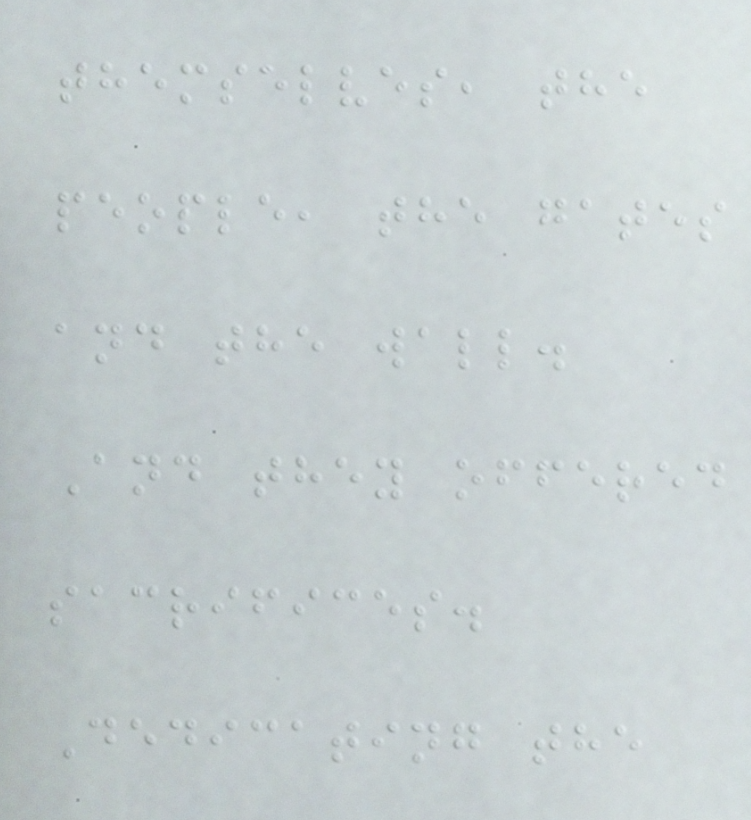themselves, the
people, the gates
and the wall.
And they offered
sacrifices.
Dedicating the
